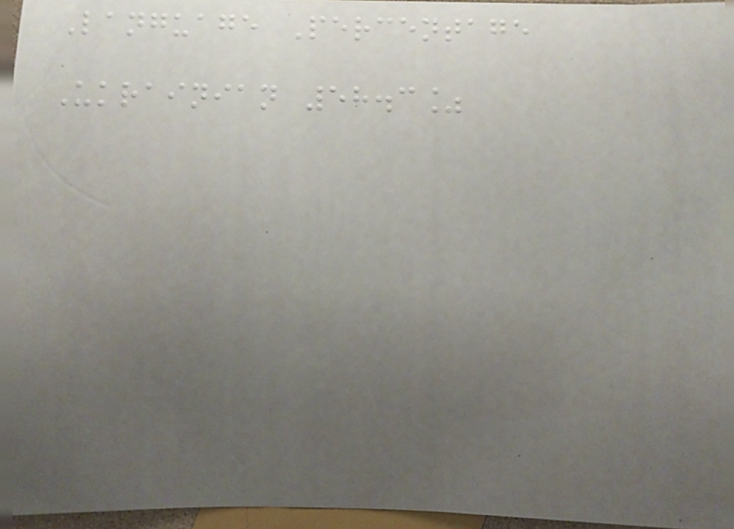Language Percentage
Ukrainian 58.3%
